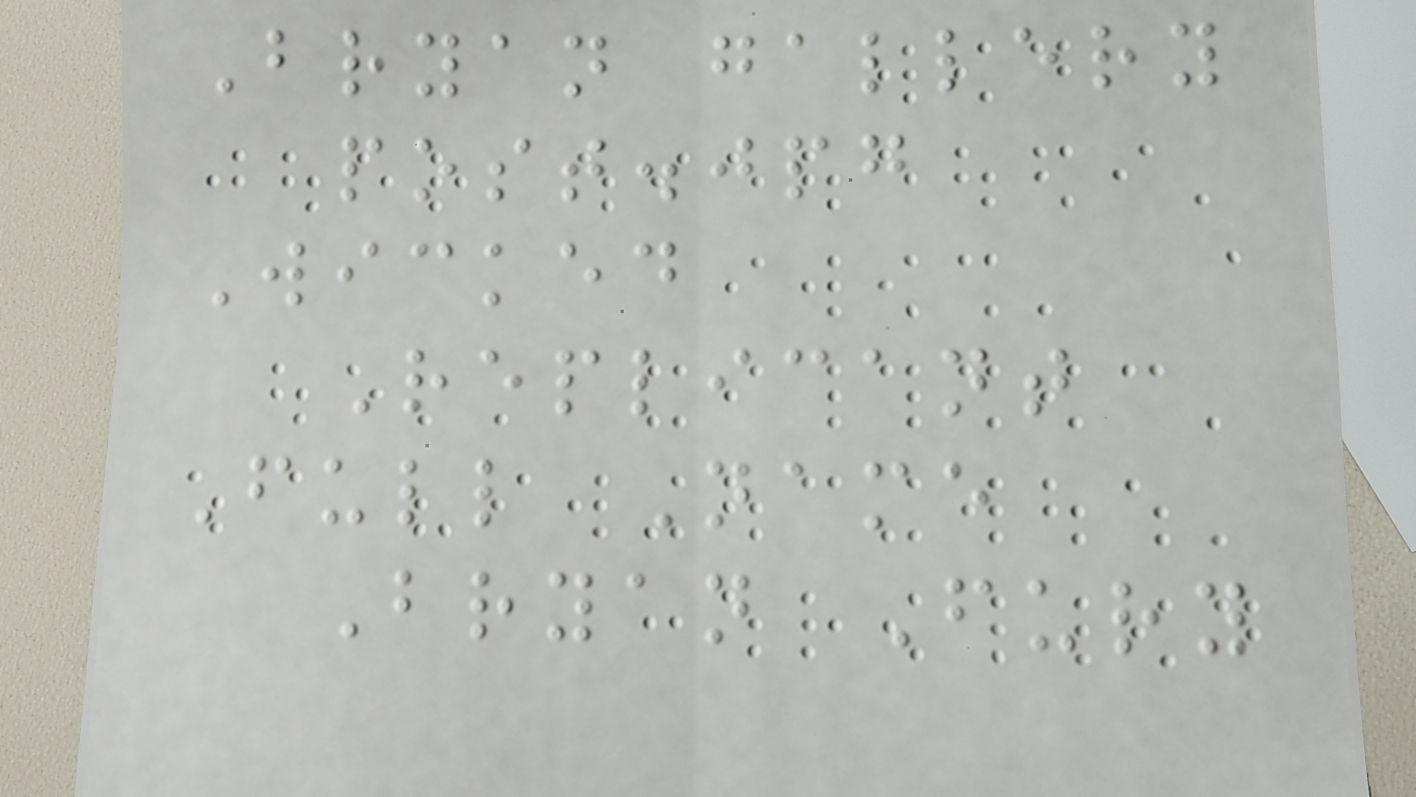Bryan gallery
post.jpg
Wicked
Replicant
Full Name
Bryan Fury
